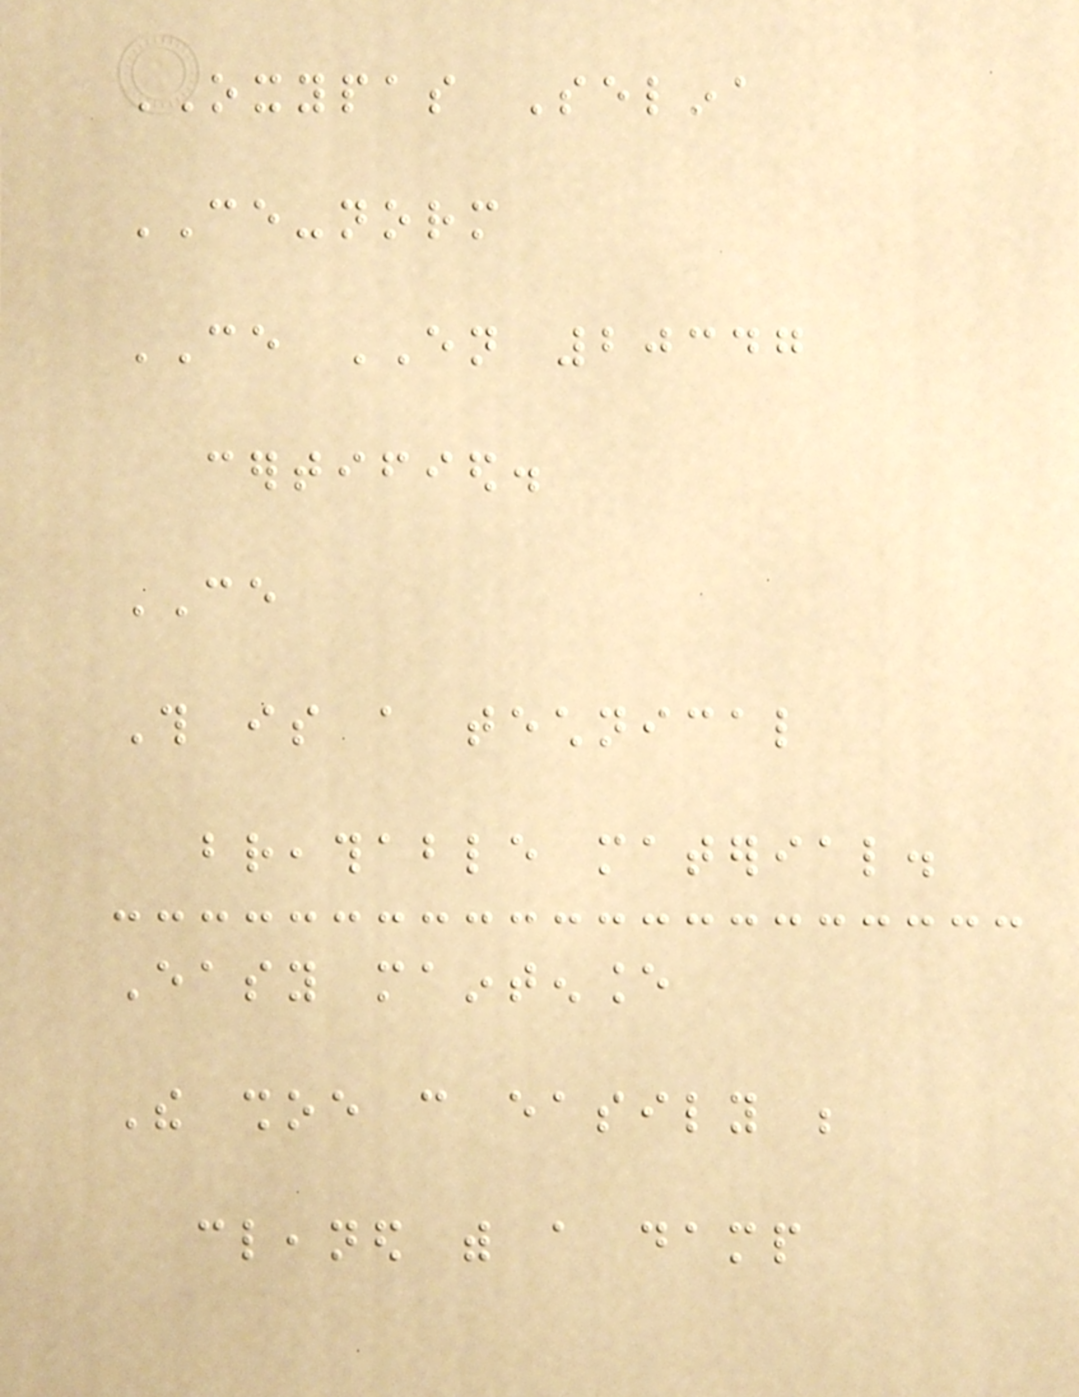OXYPAS Selina
CE-norm
CE EN 20347
certified.
CE
This is a technical
breathable material.
Easy maintenance
The shoe can easily be
cleaned with a damp
